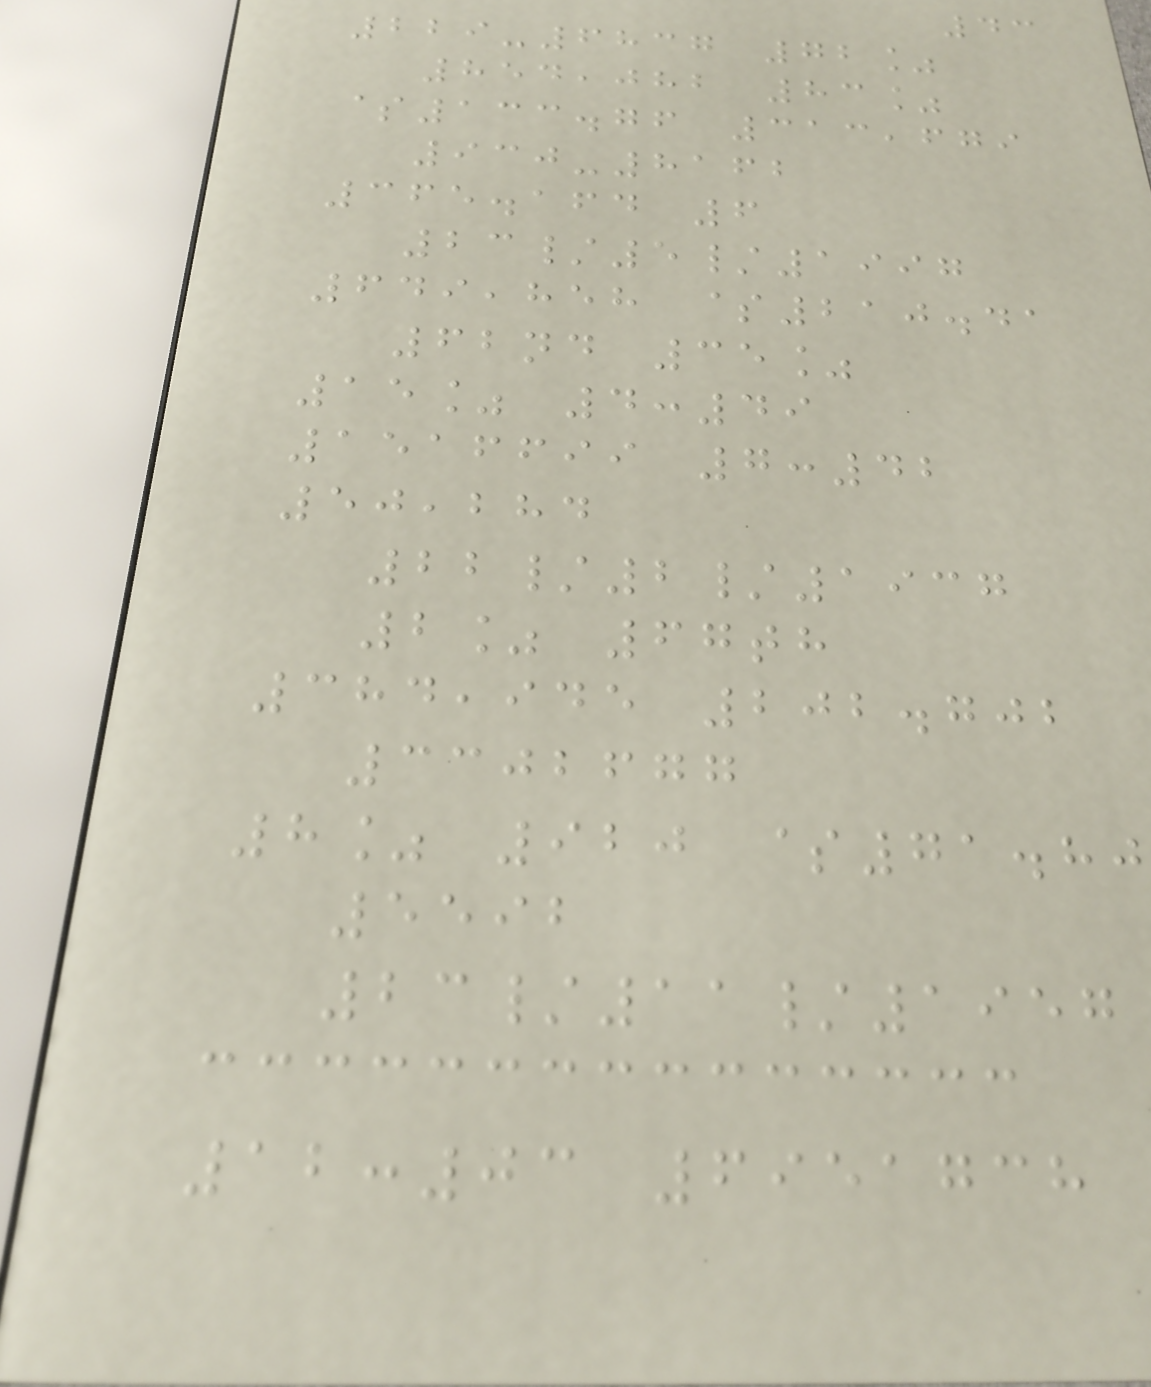43
229-6837 72%
854,082 83%
$133.76 313,679
930-8162
365.164 6
23/5/1997
649,858 $210.41
62nd 35%
15% 4:49
1516699 7:42
50,284
22/2/1937
2% 67th
384,945 202.702
3302677
8% 920 $71.80
5592
23/11/1957
12:03 6951738
